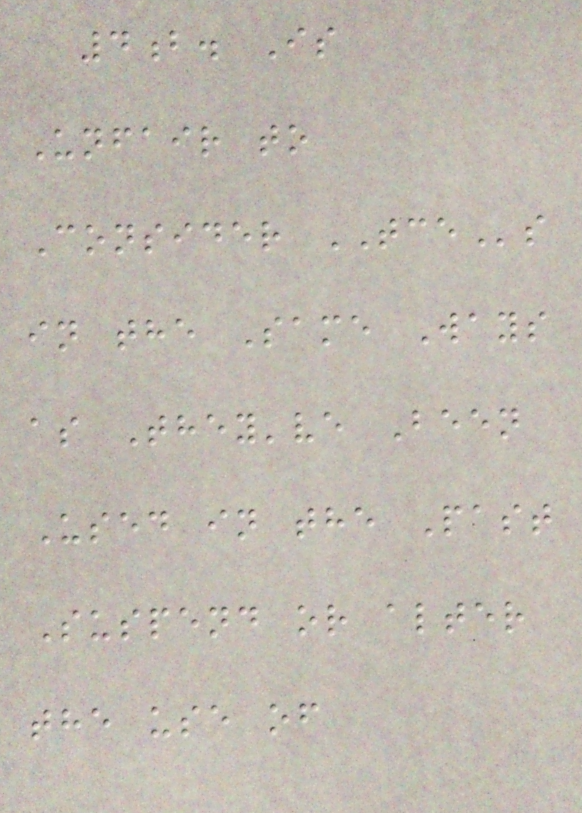4b. Is
Unfair to
Consider TCEs
in the Same Ways
as They've Been
Used in the Past
Suspend or alter
the use of
